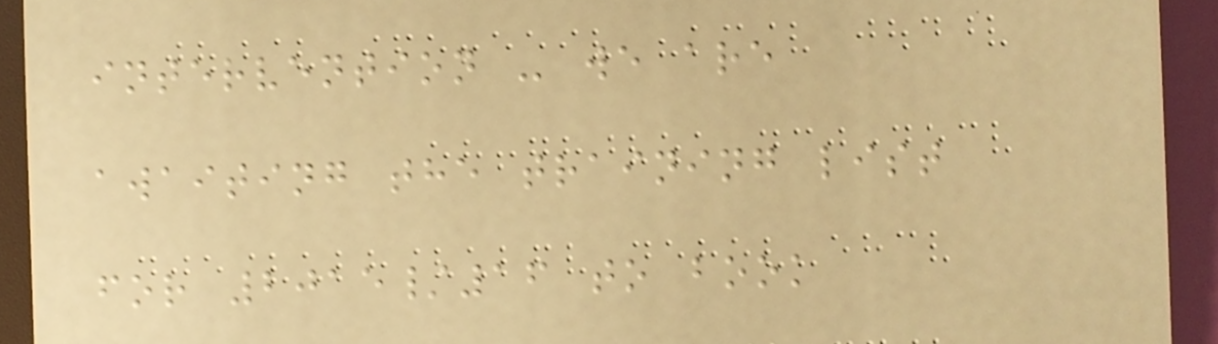intervention - we are
awaiting the training list
for 2015/16 to book
